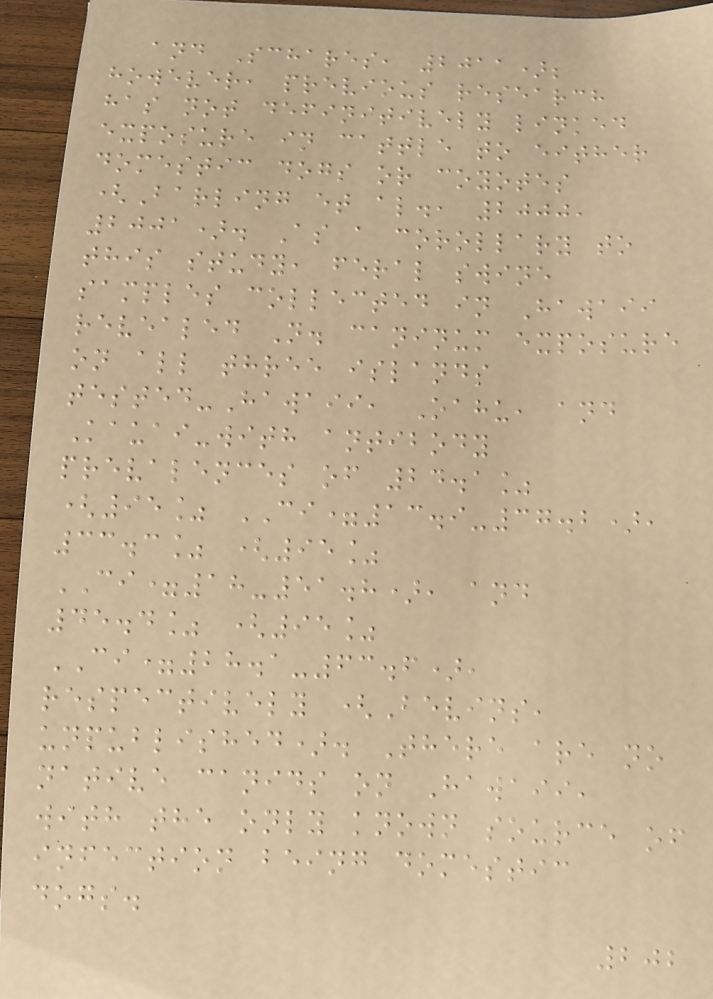and Schares, 2011);
however, previous research
has not definitively linked
exposure in cattle to either
domestic dogs or coyotes
(Barling et al., 2000,
2001). As a corollary to
this study, feral swine
samples collected in Hawaii
revealed N. caninum exposure
on all three islands
tested-Hawaii, Oahu, and
Kauai-with antibody
prevalences of 24.1%
(95% CI=13.9-37.2),
33.3% (95%
CI=18-51.8), and
45.4% (95%
CI=28.1-63.6),
respectively (Bevins,
unpublished). There are no
native canids on Hawaii,
with the only known source of
infection being domestic
dogs.
202
